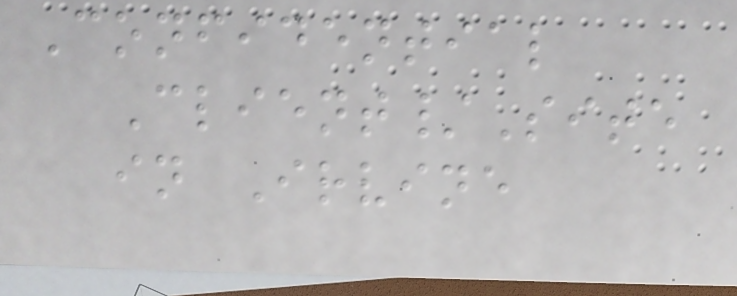Confidential
Client/Site
in Irvine
